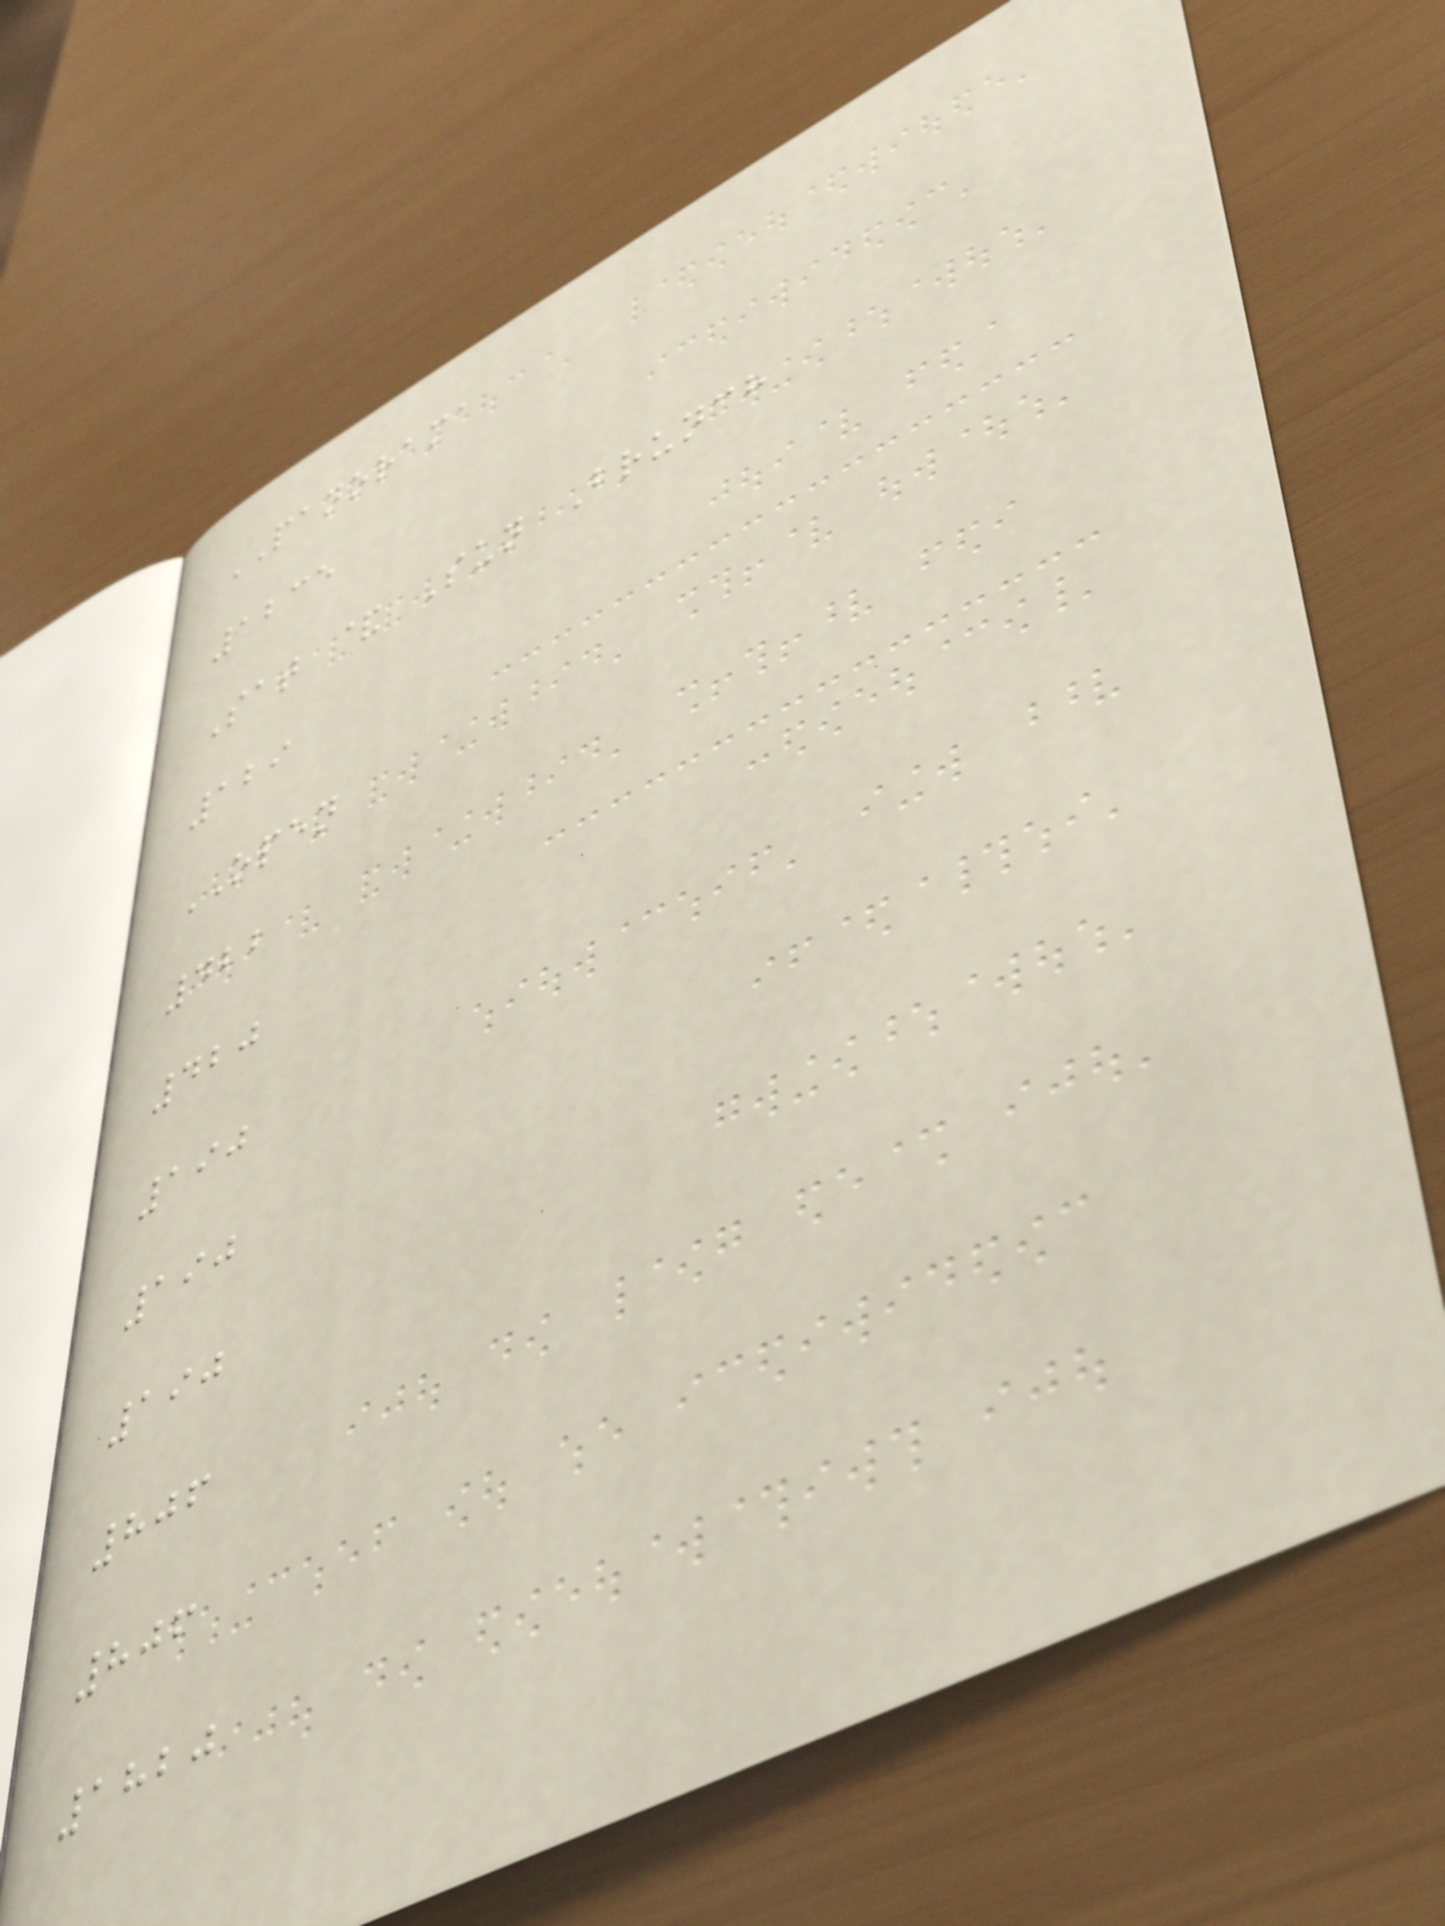PANORAMA
1235
Sat & Sun Brunch
129
OPEN
422
420
190
190
190
806
806
1820
